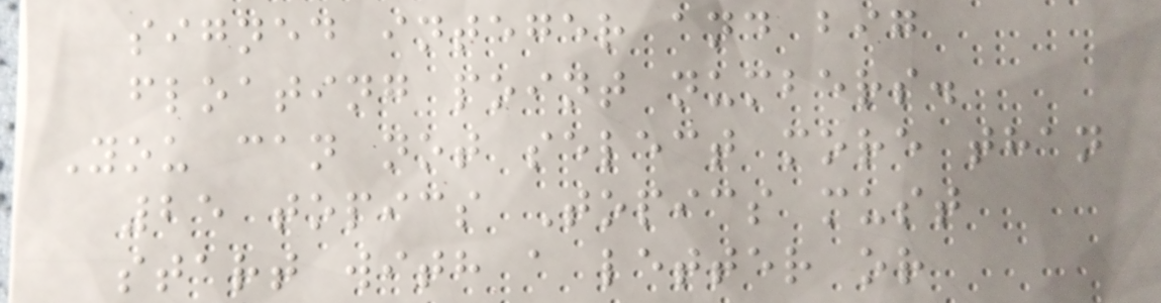signed integer and big
floating point numbers.
You can not select more than
25 topics Topics must
start with a letter or
